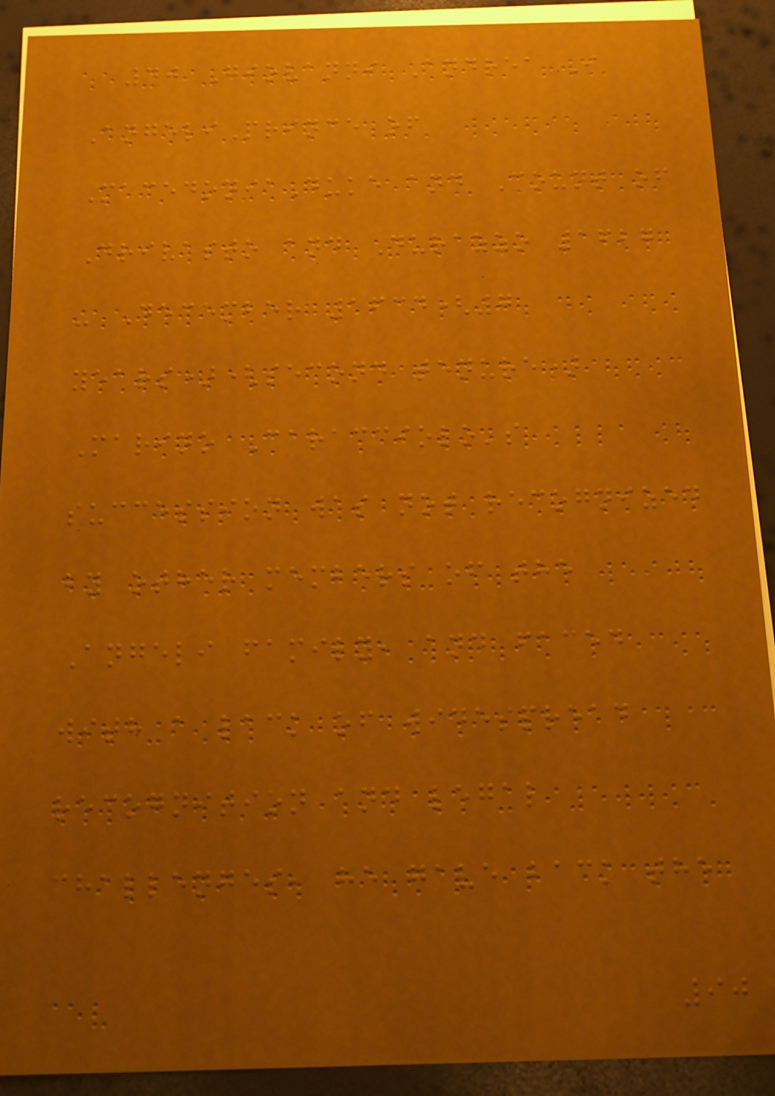40 Giovanni Andrea I
AngeliPrince of
MacedoniaDuke and Count of
Drivasto and Durazzo 1627
- December 1634(7
years)(second tenure)
Marino Caracciolo's
succession was not recognized
by other members of the
Angeli family, and faced
with a lack of widespread
recognition and legal
challenges, he gave back the
90
